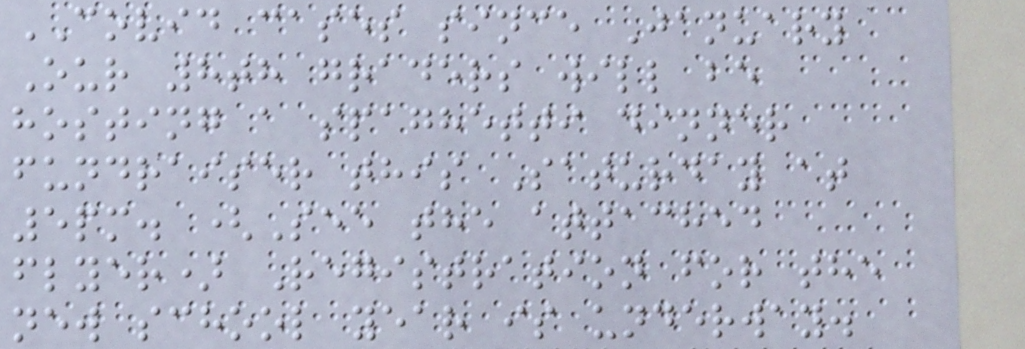COVID cases since January
Our 8th graders will be
hosting a spaghetti dinner
fundraiser this Saturday at
5pm. (See the attached
flyer) Registration for the
new school year is underway.
